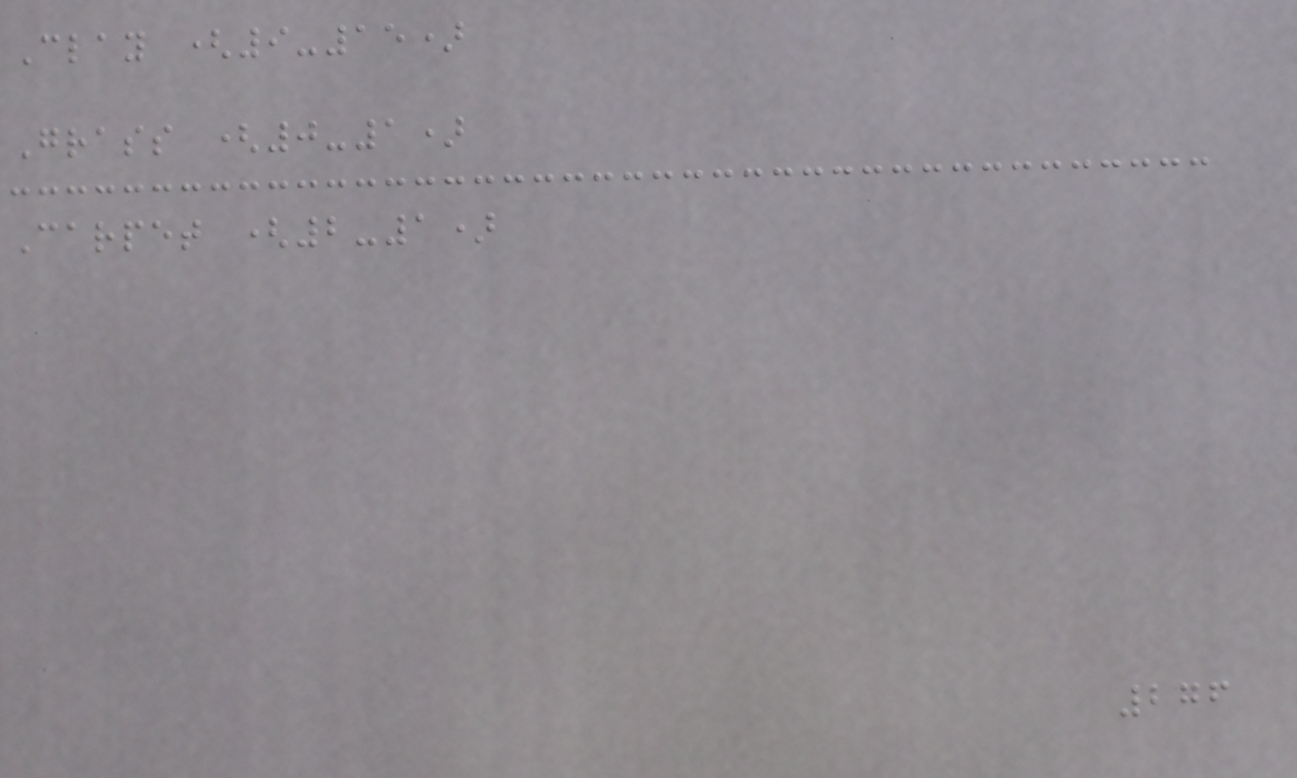Clay (9-15)
Grass (0-1)
Carpet (2-1)
276
